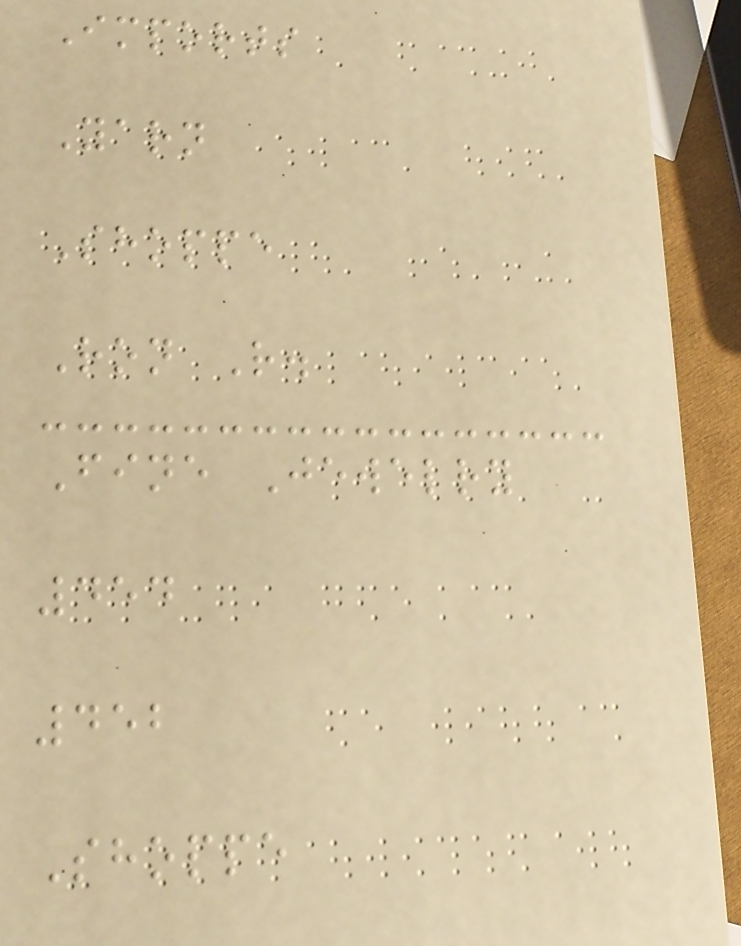Imports
Yarn
Shoppe
Ron R.
Fine Jewelry
454
452
Shoppe
